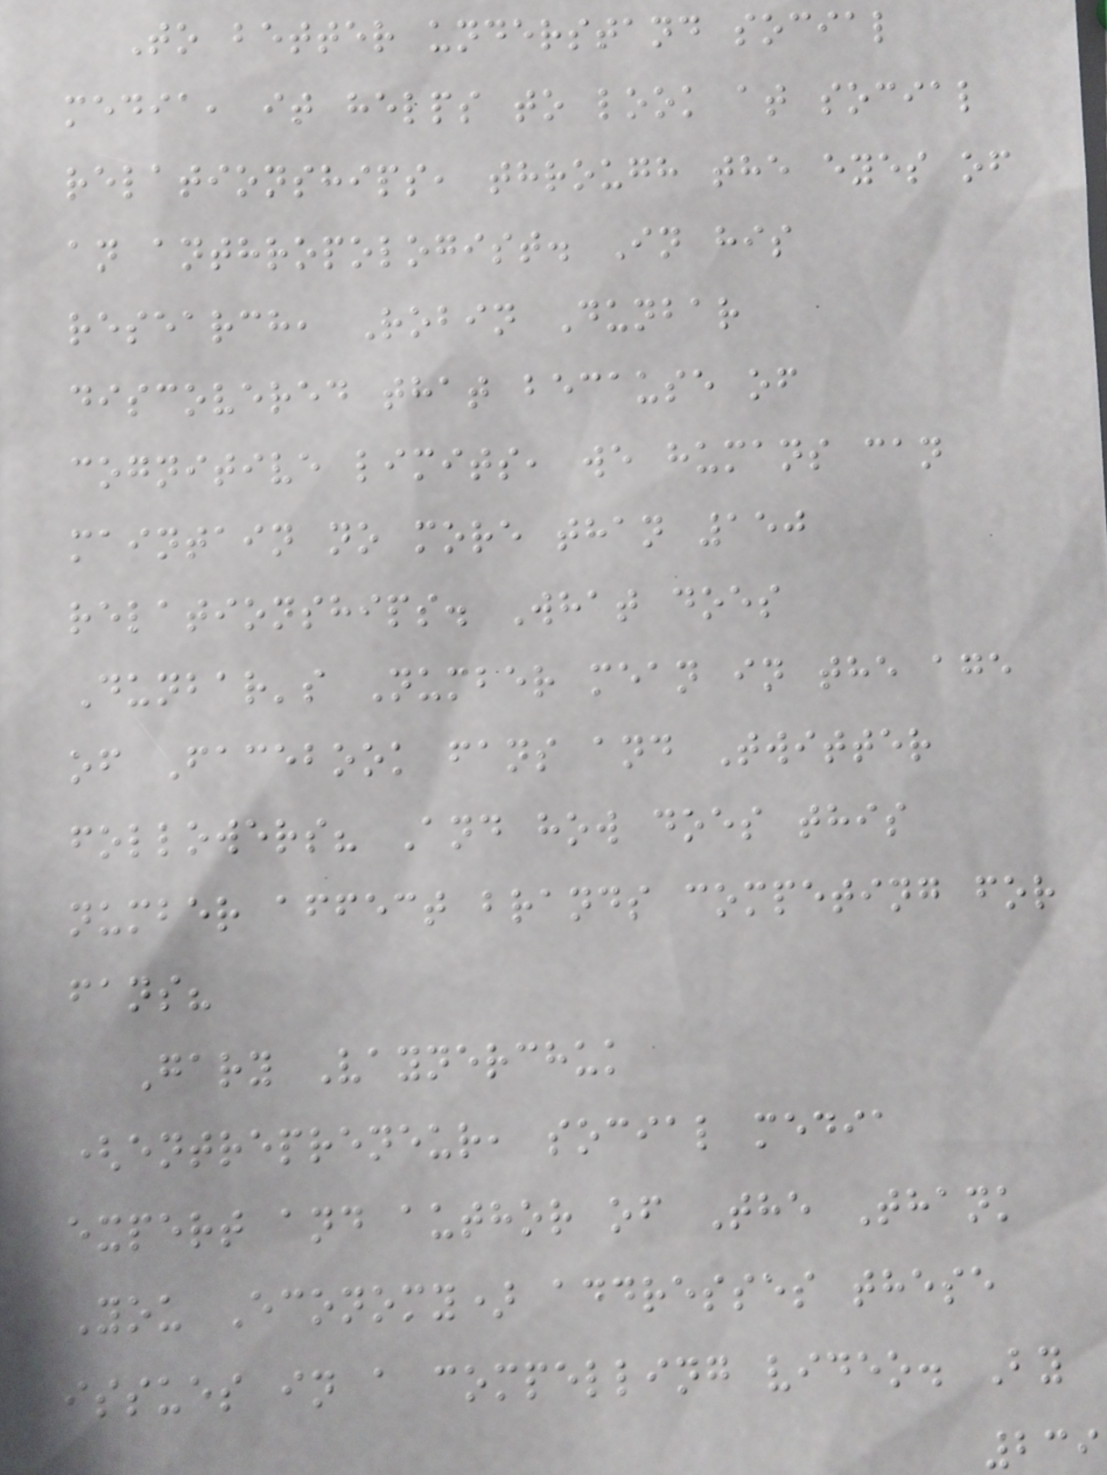To better understand social
media, it helps to look at social
relationships, through the eyes of
an anthropologist. In his
research, Robin Dunbar
discovered that because of
cognitive limits, we humans can
maintain no more than 150
relationships. What does
Dunbar's Number mean in the age
of Facebook fans and Twitter
followers? And how does this
number affect brands competing for
fans?
Gary Vaynerchuk
(entrepreneur, social media
expert and author of The Thank
You Economy) addresses these
issues in a compelling video. By
239
